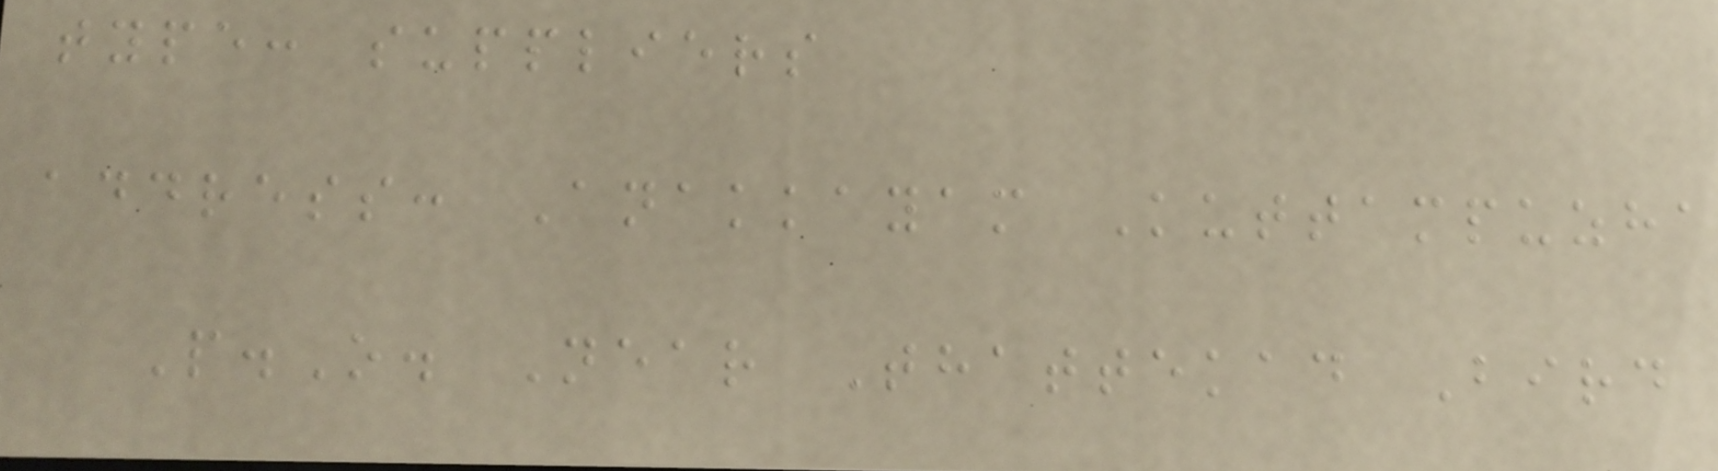type: suppliers
address: Anakkayam Kuttampuzha
P.O. Near Thattekad Bird
